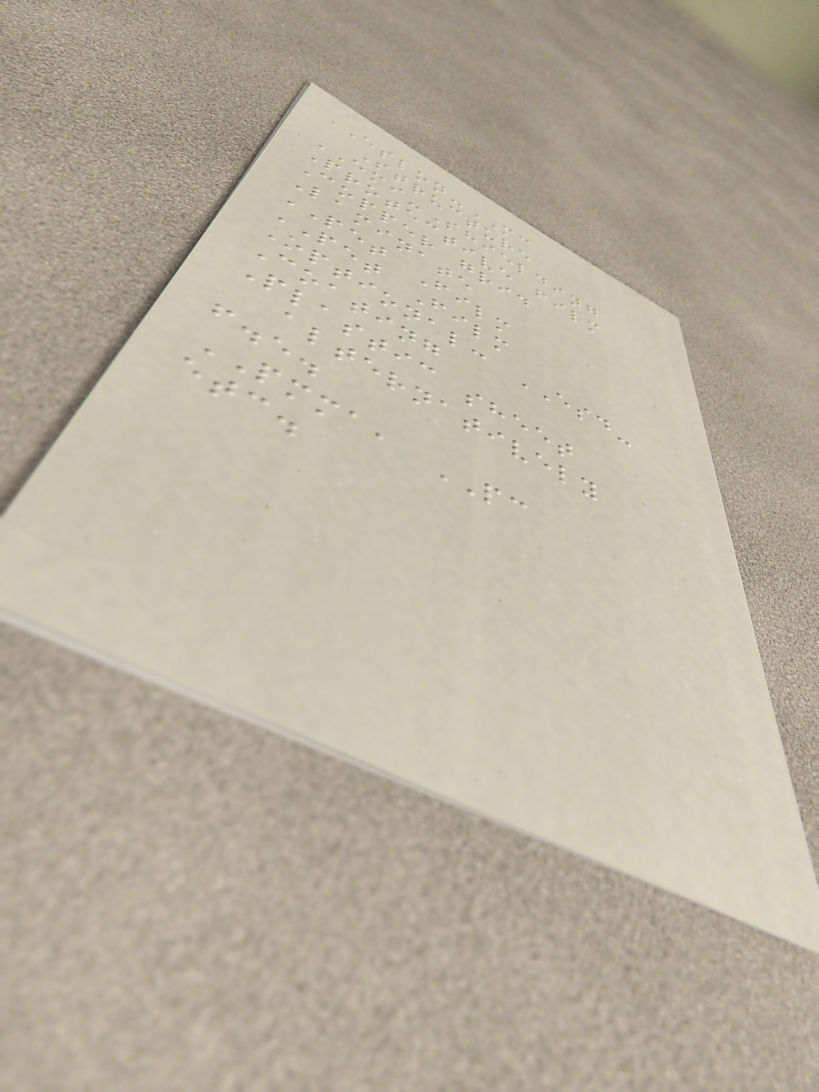ESLON-MC
Structure
EMI-Shielding
Protective film
Copper grid
Laminate
PET Film
PET Film
Optional: ESD-
Coating
Plastic sheet
alternatively
f.e.
PMMA, PC
etc.
